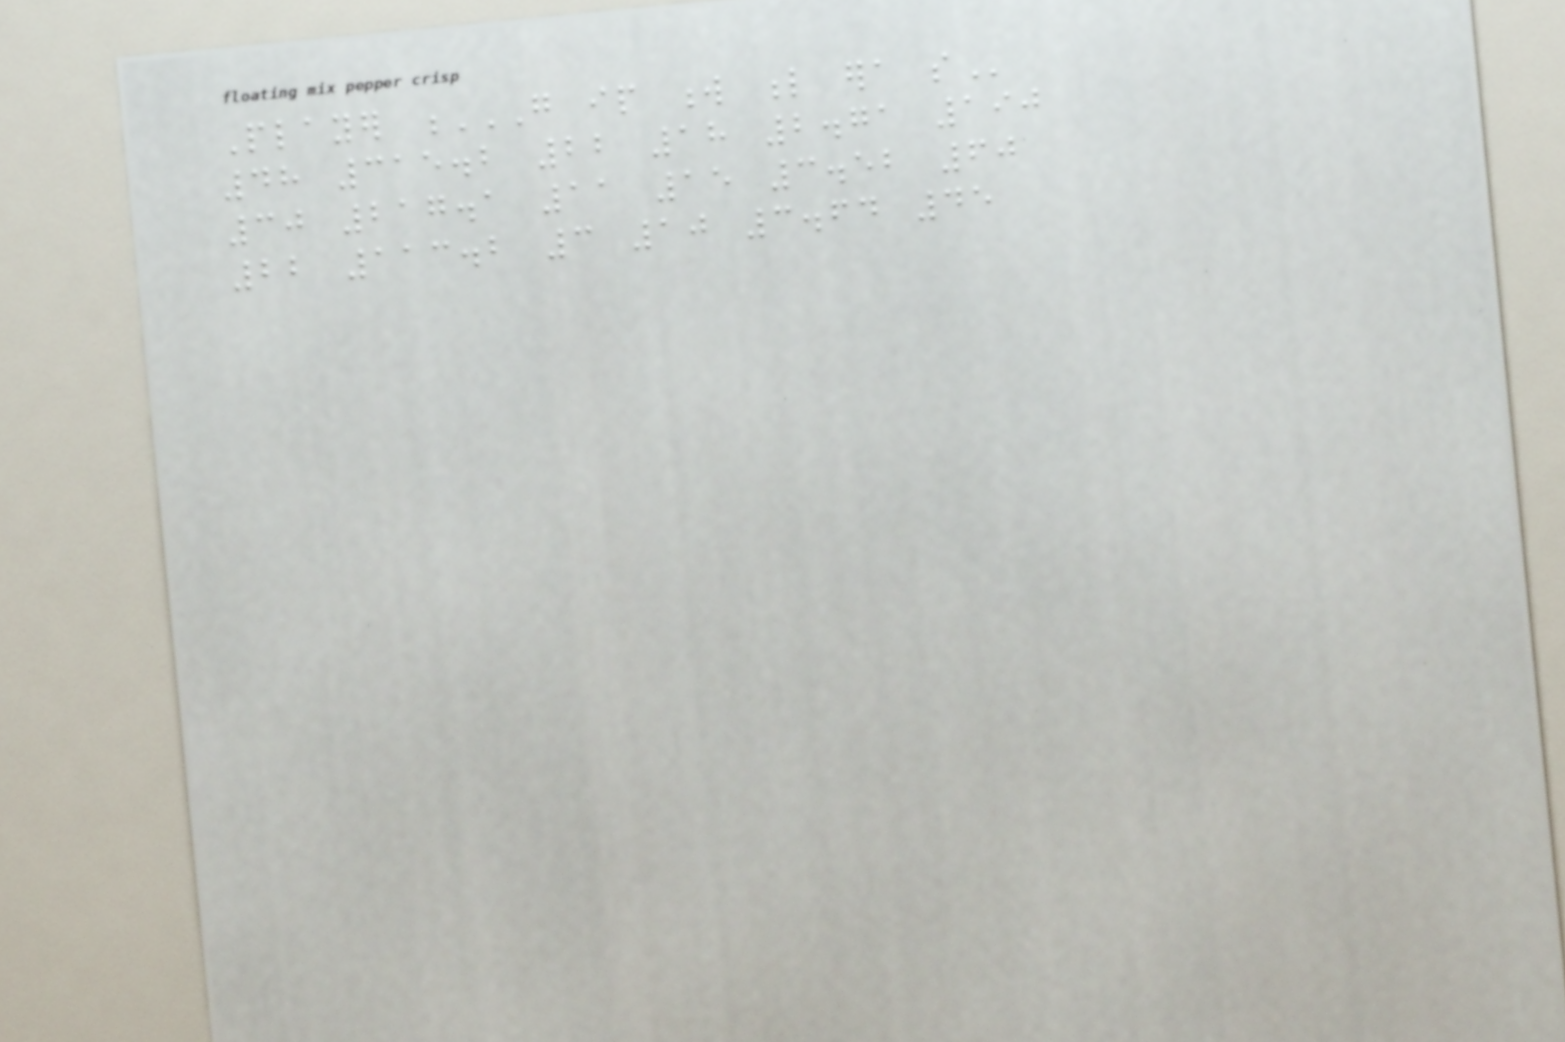Player G IP W L ERA SO
48 315.2 22 18 2.71 190
30 217.1 11 15 3.52 60
22 113.2 3 10 3.64 45
